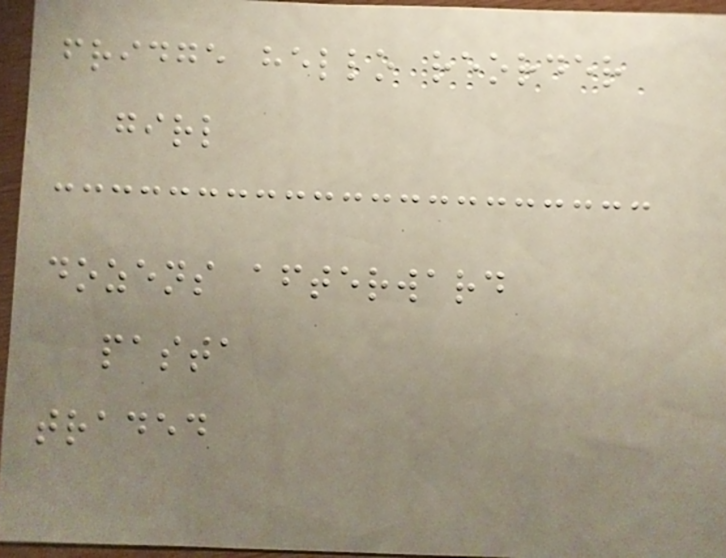fridge hello reorder
girl
dozens afterward
pasta
traded
